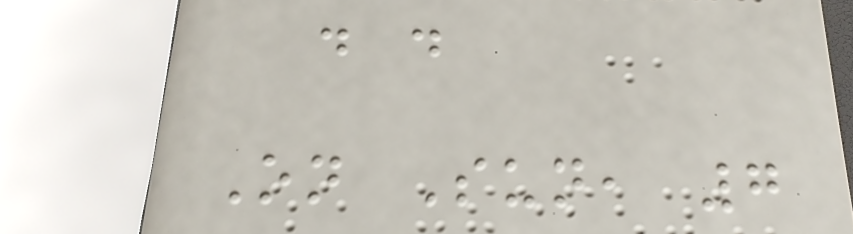. .
On Sun, 7
